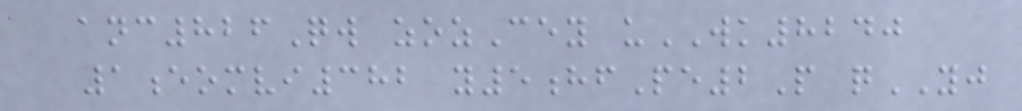anc826Qw zozCey uWK8240
1eomvi382 y5hfPe2P qYJ
